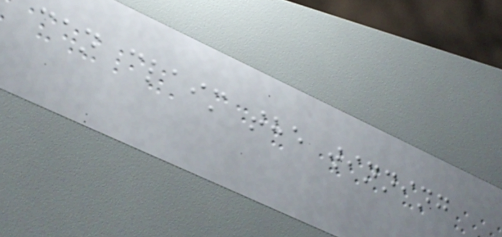can claim the winning
